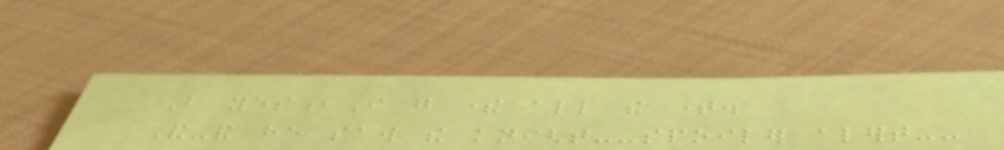But yes,I go there all the time.
And-and he saw the knight--spoiler alert--
